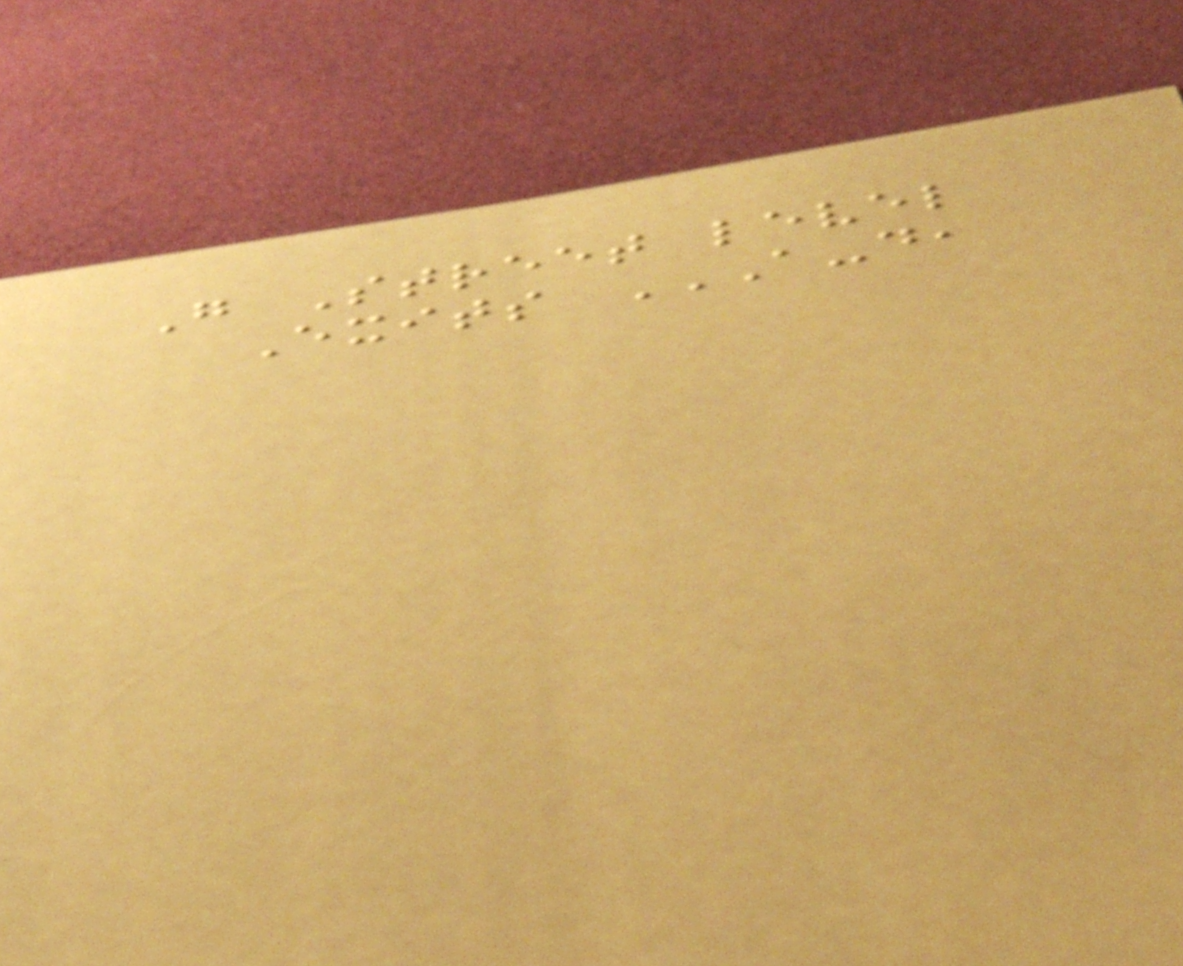G Street level
Exits A-D,
